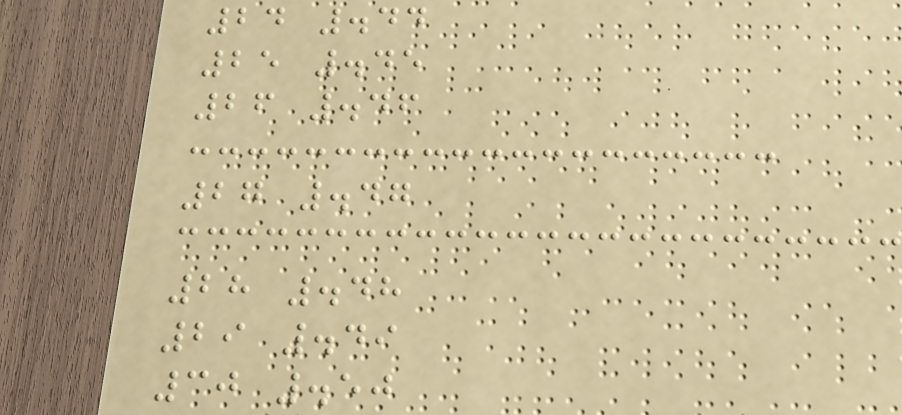24 .44
25 .45
26 .46
27 .47
28 .48
29 .49
30 .50
